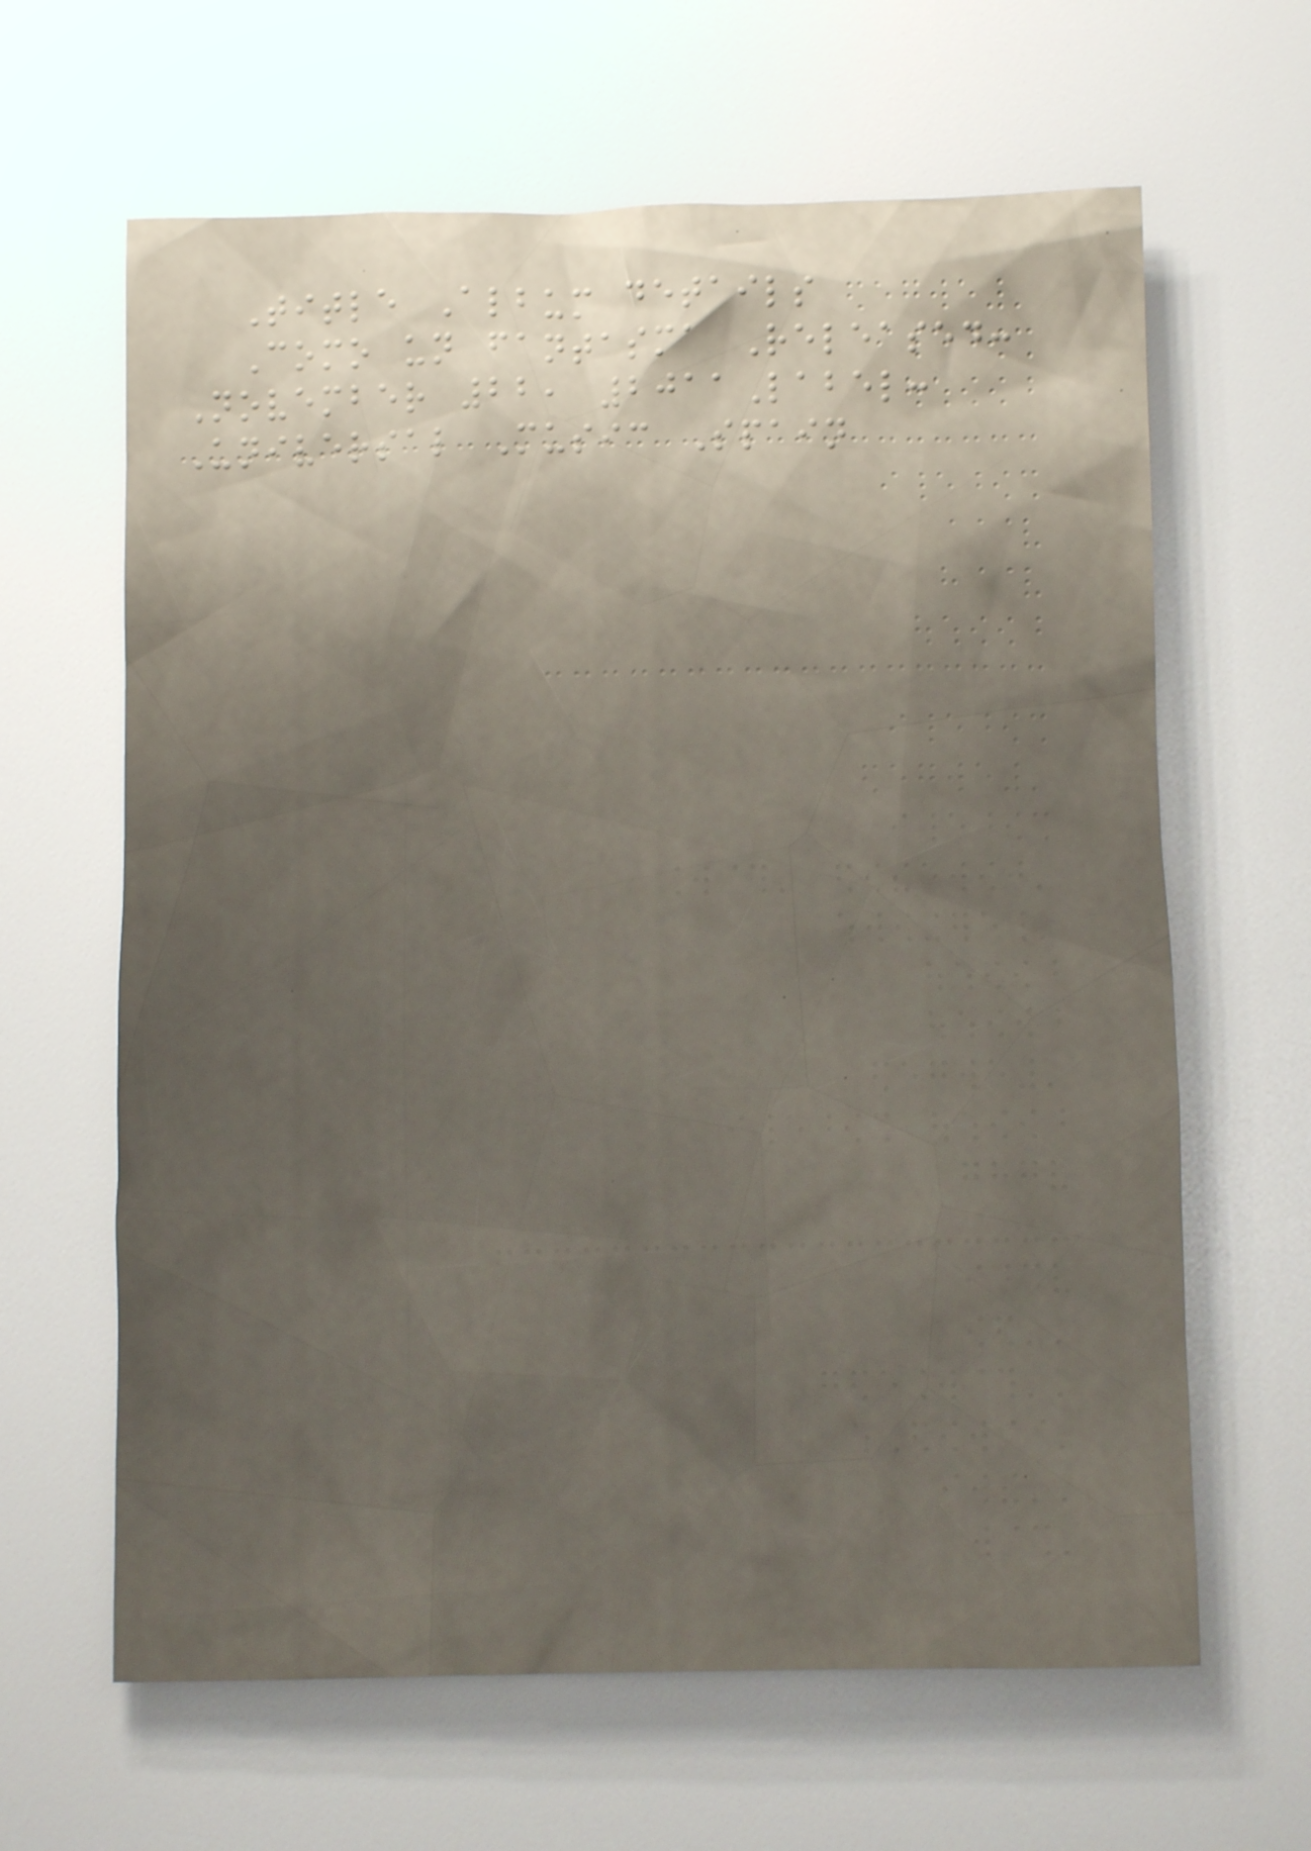Title Album details
Como un fantasma Released:
November 22, 2011Label:
Universal Music Spain
